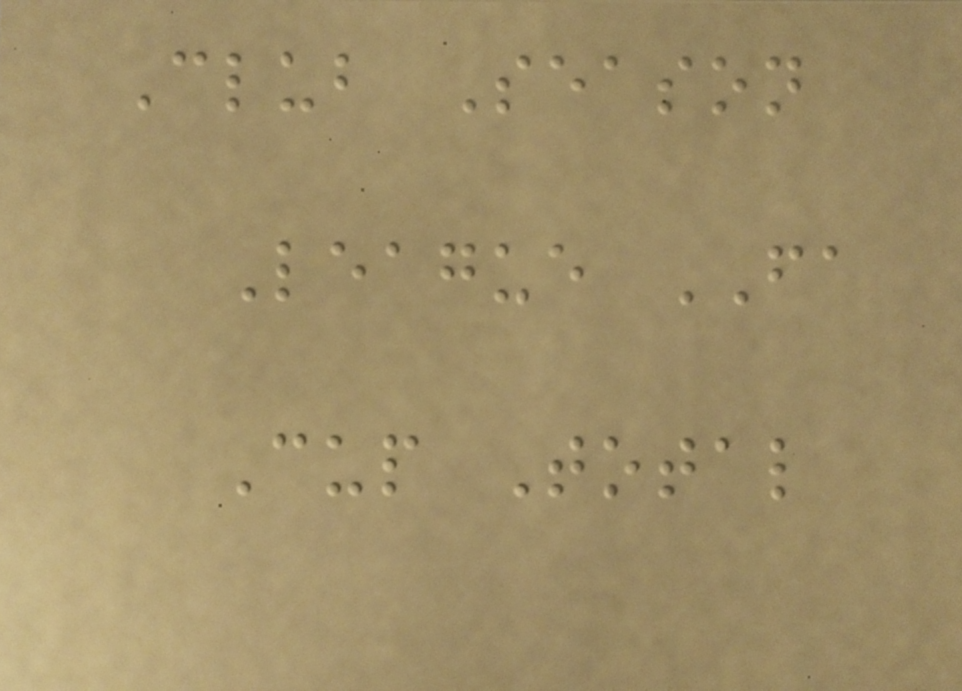Club Season
League FA
Cup Total
